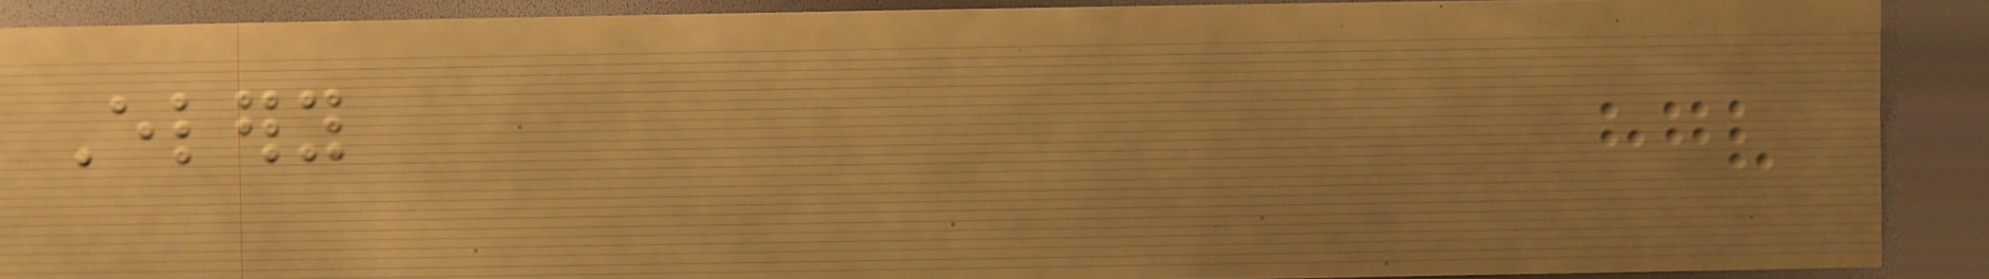Elery
